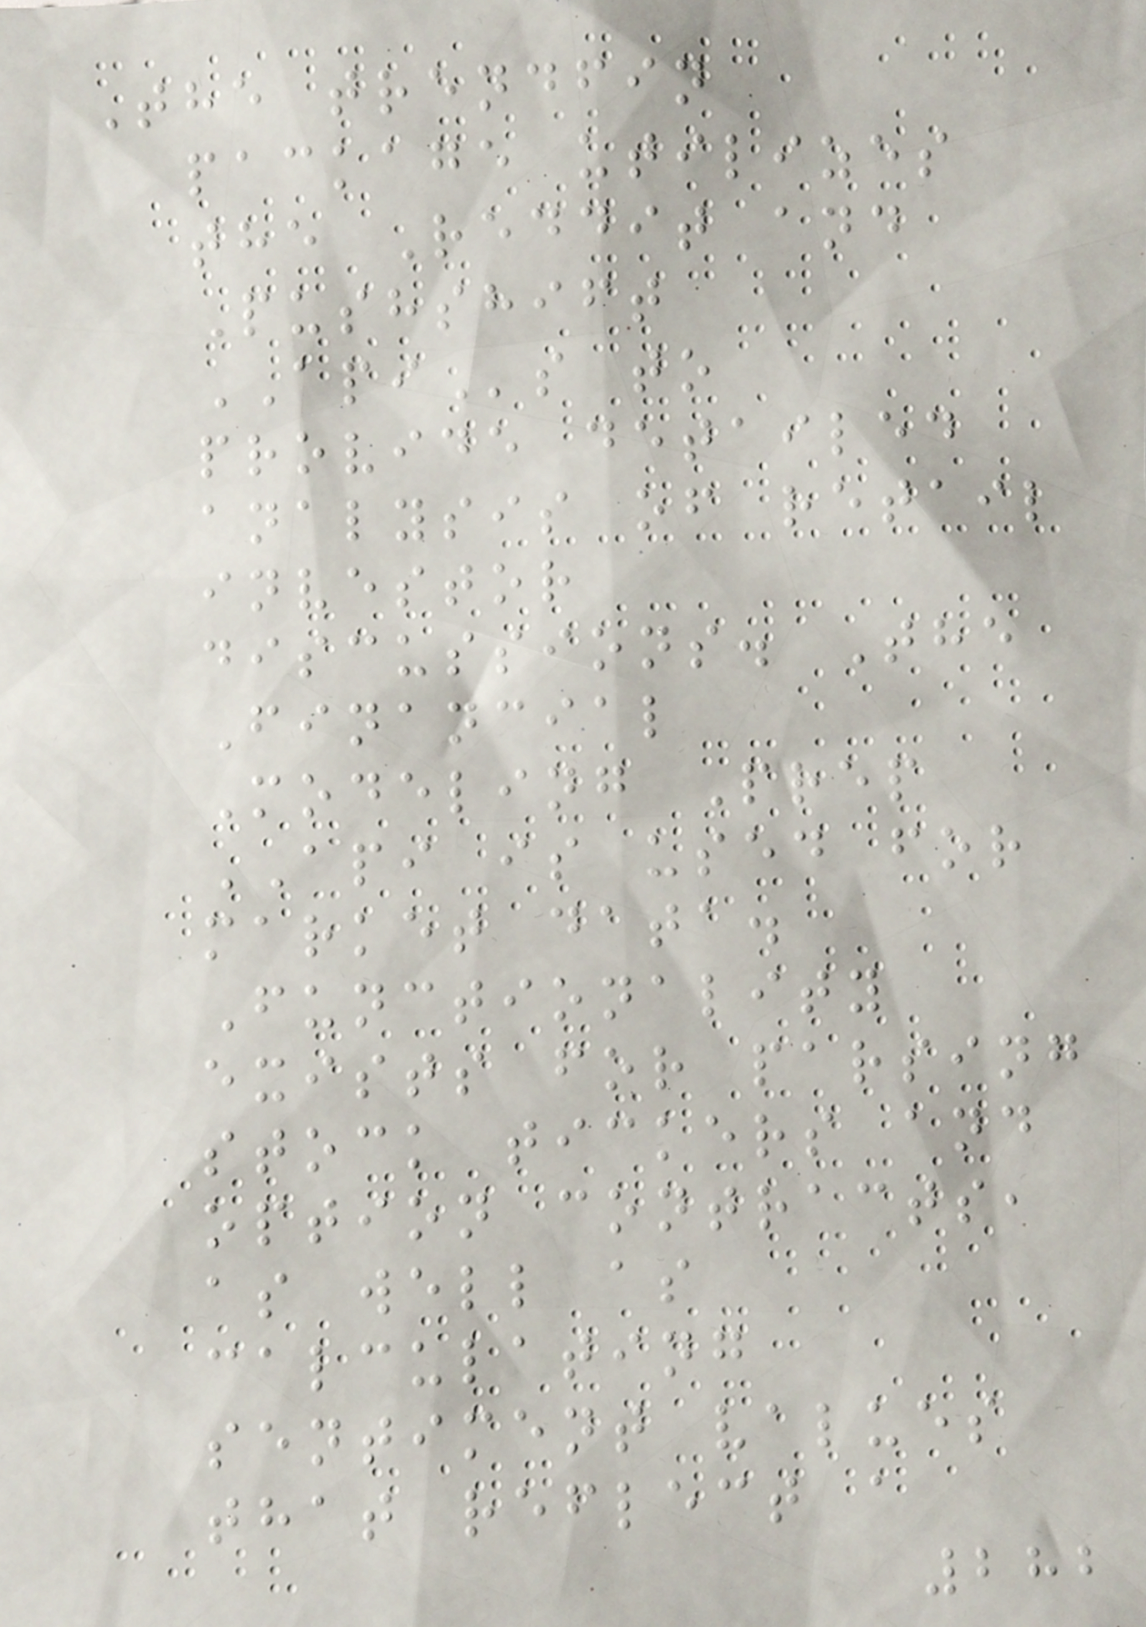The trendfin
package utilizes
the Reddit and
Pushshift
APIs to
provide detailed
analysis of retail
investor
discussions. The
Financial
Modeling Prep
API is used for
market data.
Functionality
exists for parsing
stock tickers and
option contracts,
as well as
calculating
sentiment values
that reflect a
282
